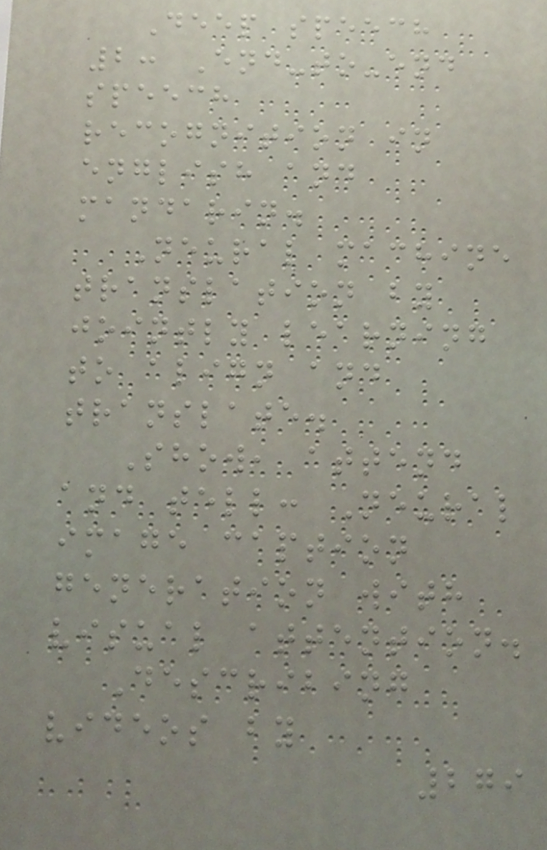Deep speech
2: End-to-end
speech
recognition in
english and
mandarin.
Neural machine
translation by
jointly learning
to align and
translate.
Show, attend
and tell: Neural
image caption
generation with
visual attention.
Describing
videos by
279
